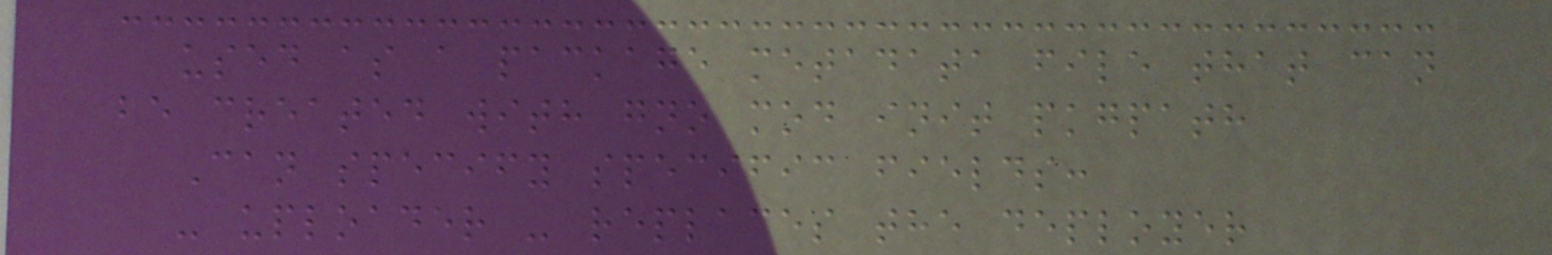used as a package metadata file that can
be created with gno mod init pkgpath
Can specify specific fields:
- uploader - replaces the deployer
